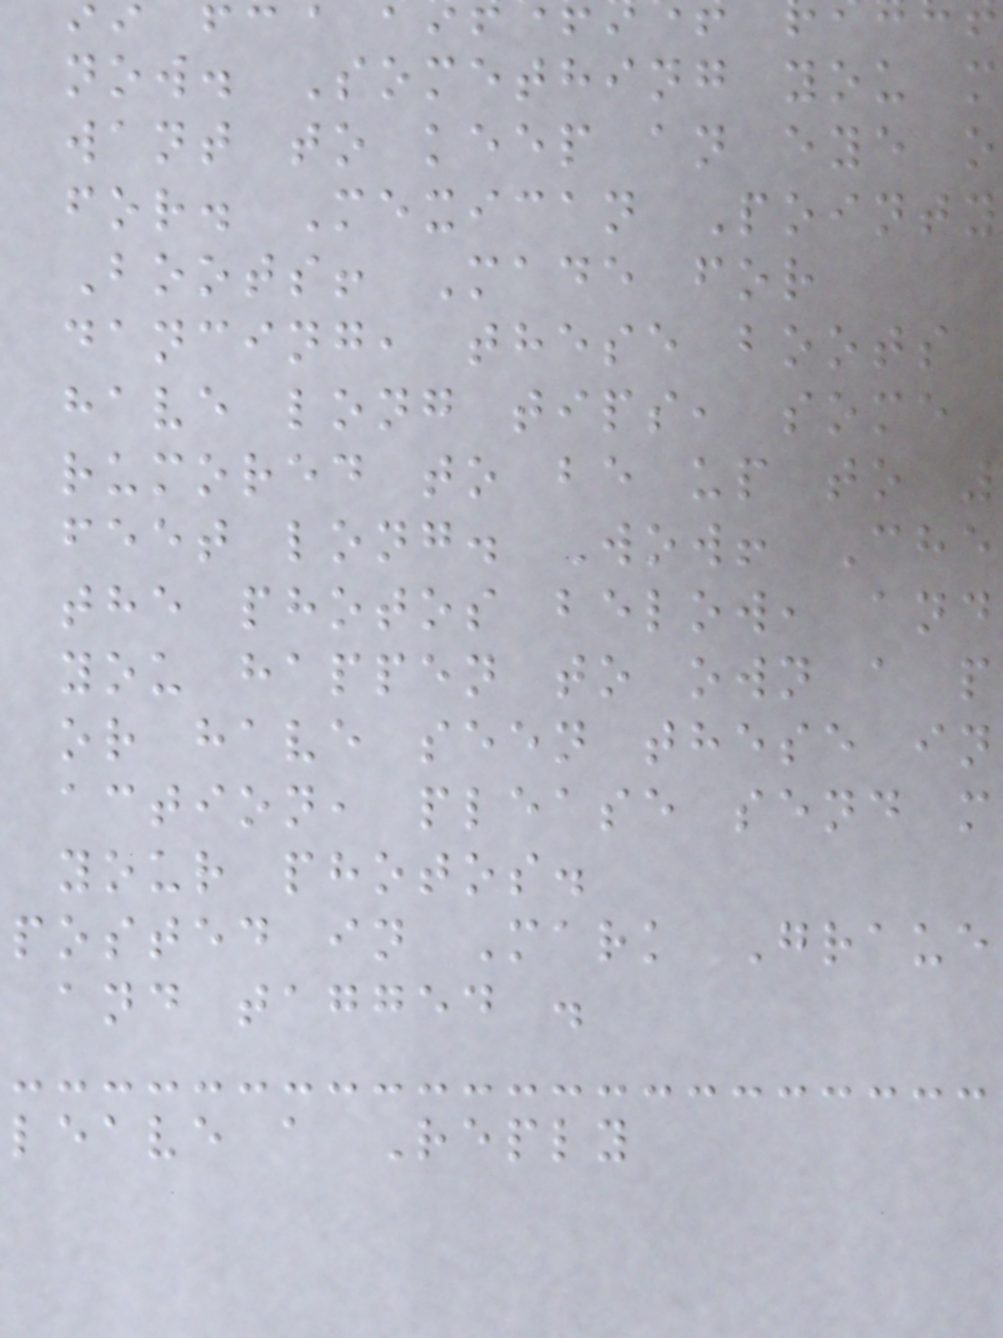now. Something you m
want to keep an eye o
for. Mexican Pointy
Boots! Made for
dancing, these boots
have long tips, some
rumored to be up to
feet long. Wow! Che
the photos below, and
you happen to own a p
or have seen these in
action, please send m
your photos.
posted in Mark Graue
and tagged .
leave a Reply
